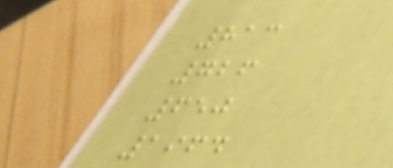813
726
650
1964
